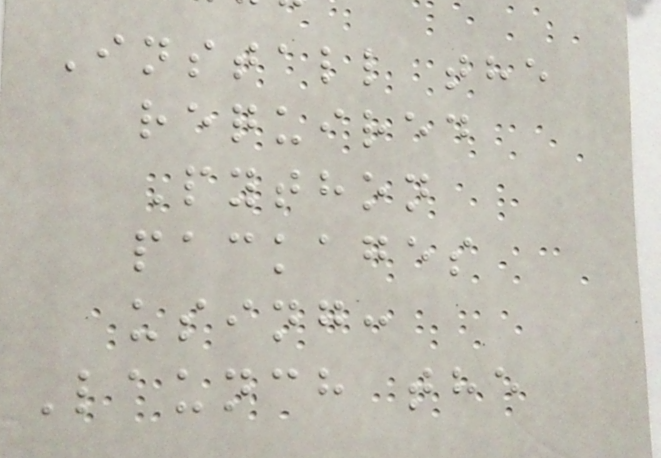Install the
required
Python
packages
using:
Launch the
